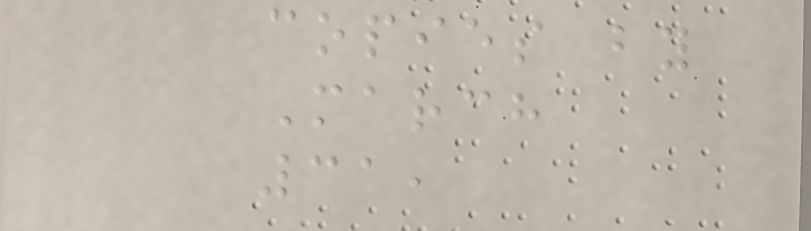copies by
March
31,
